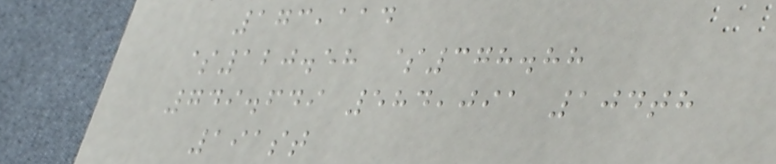173,114
$120.58 $378.88
749.649 584,091 104th
191st
